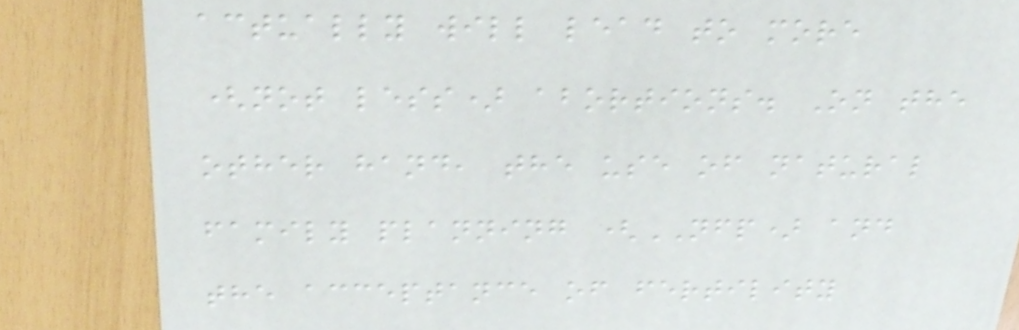actually will lead to more
(not less) abortions. On the
other hand, the use of natural
family planning (NFP) and
the acceptance of fertility
